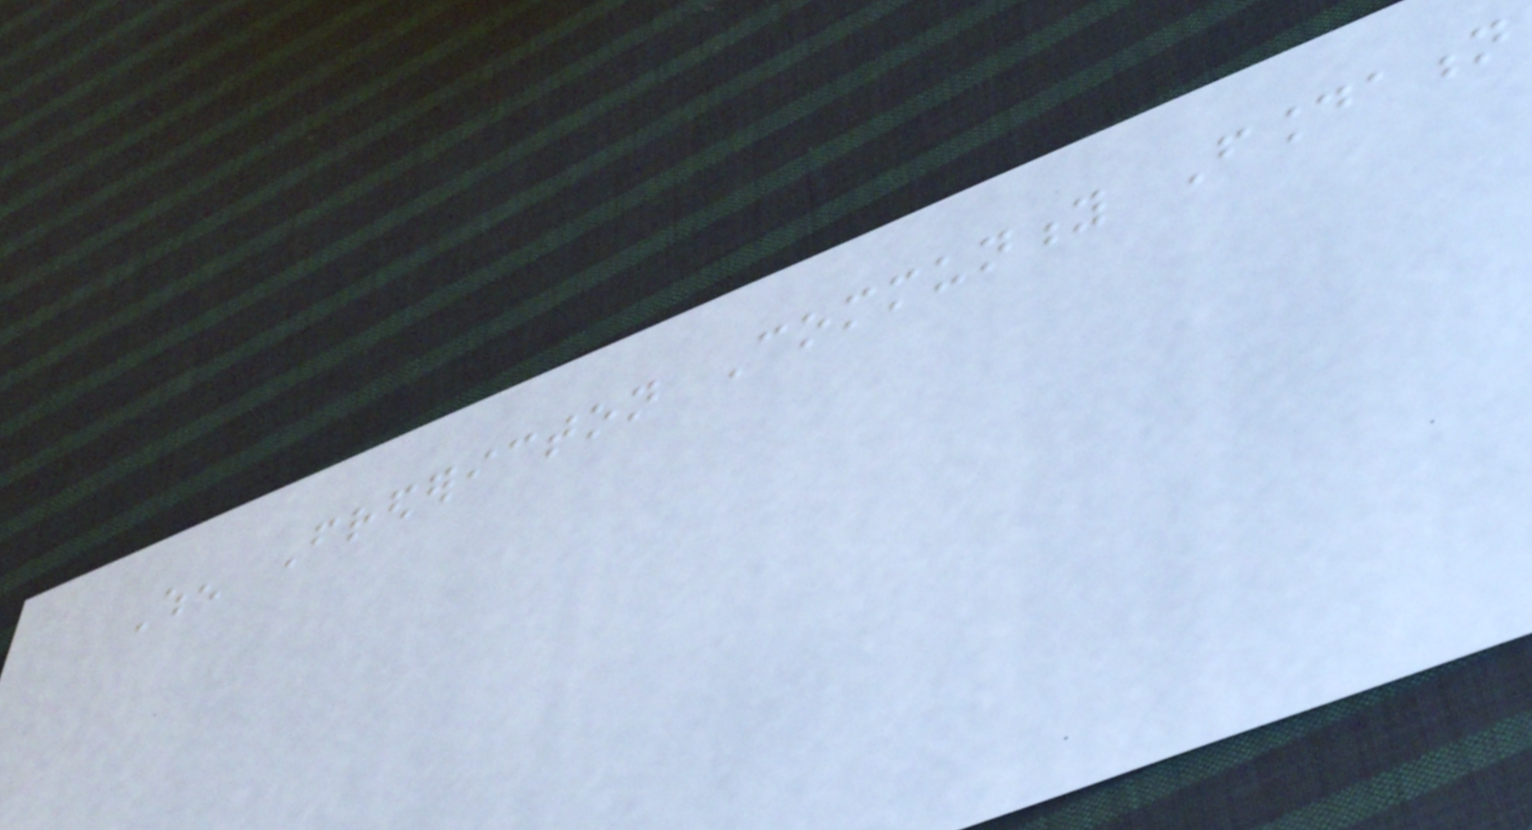When Fredericton Community Foundation
